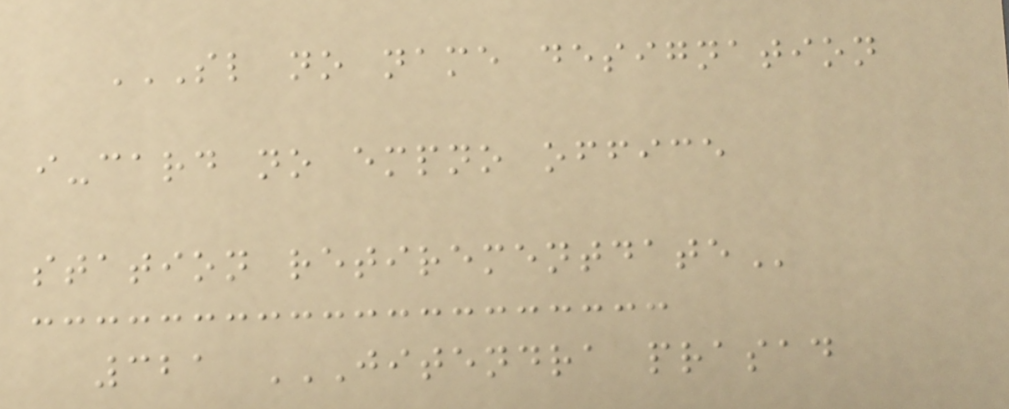SL NO NAME DESIGNATION
I-CARD NO EMPNO OFFICE
STATION RETIREMENTDATE
321 JITENDRA PRASAD
